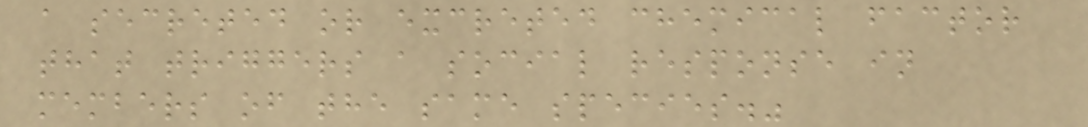a secreted or excreted chemical factor
that triggers a social response in
members of the same species."
